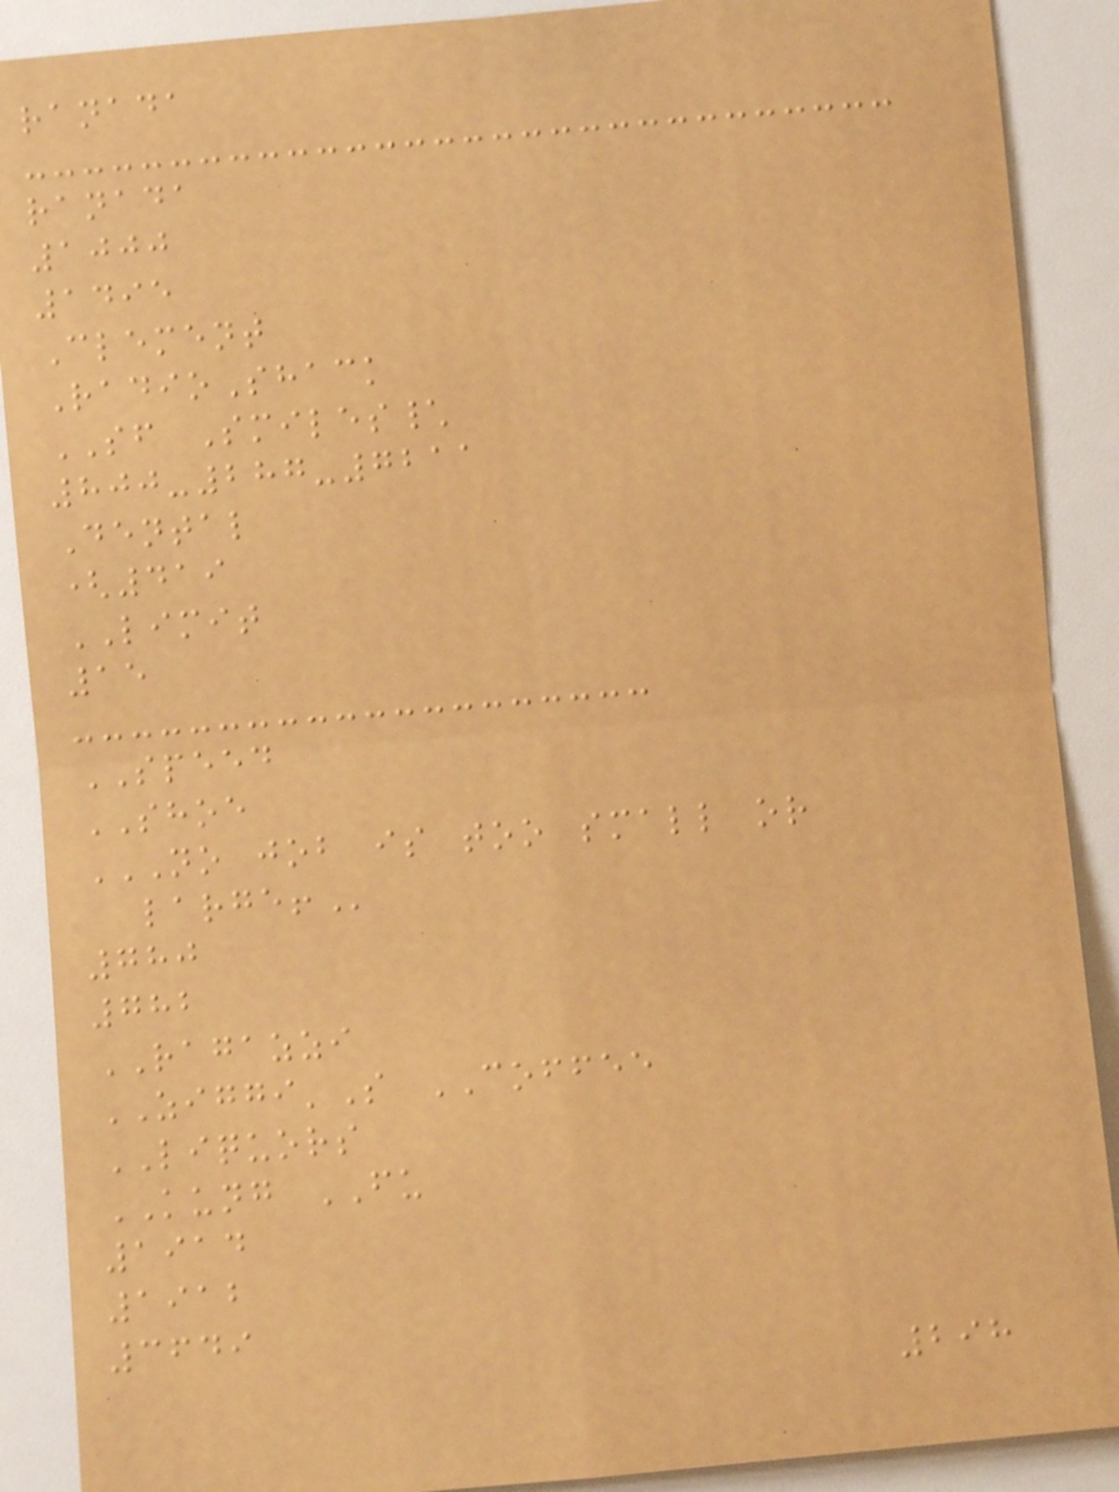ranada
ranada
1000
1495
Clement
RadioShack
SF Smiles\
800-287-7211
Dental
(419
LIMIT
15
SPEED
SHOE
NO JOB IS TOO SMALL OR
LARGE!
780
782
RAGAZZI
ZIGGI'S COFFEE
LIQUORS
KUNG FU
1914
1912
3649
298
